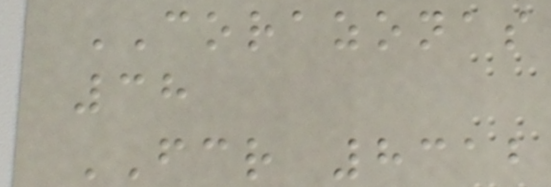CORAZONAS
38
FCR 8312
